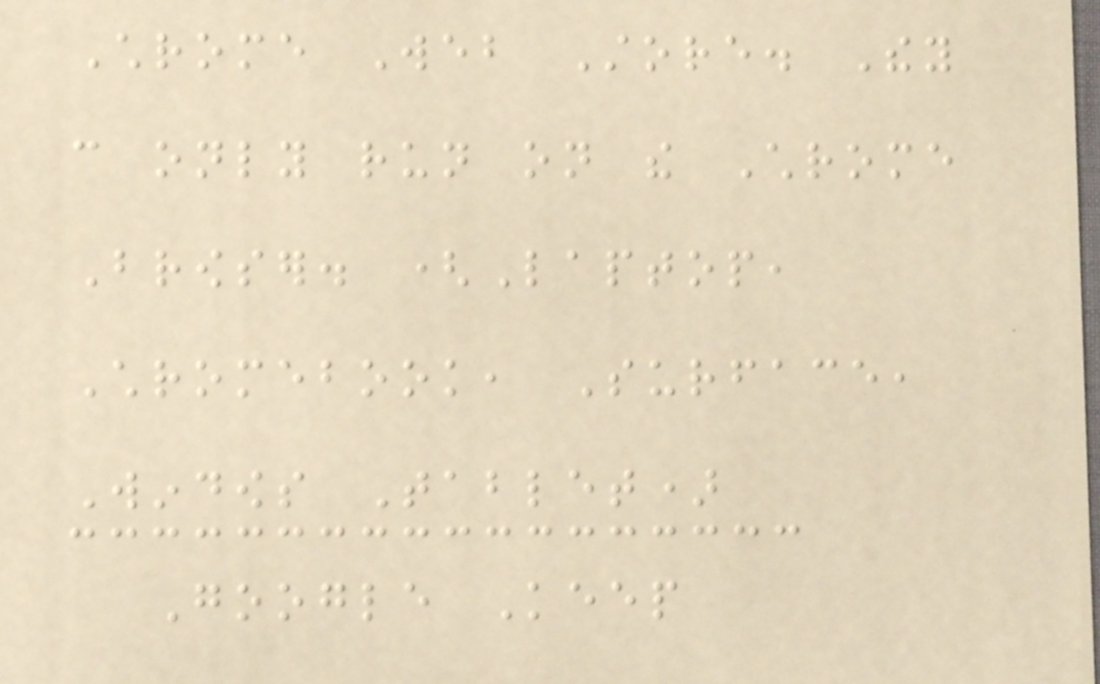Chrome Web Store. They
can only run on the Chrome
Browser. (Laptop,
Chromebook, Surface,
Windows Tablet)
Google Keep
